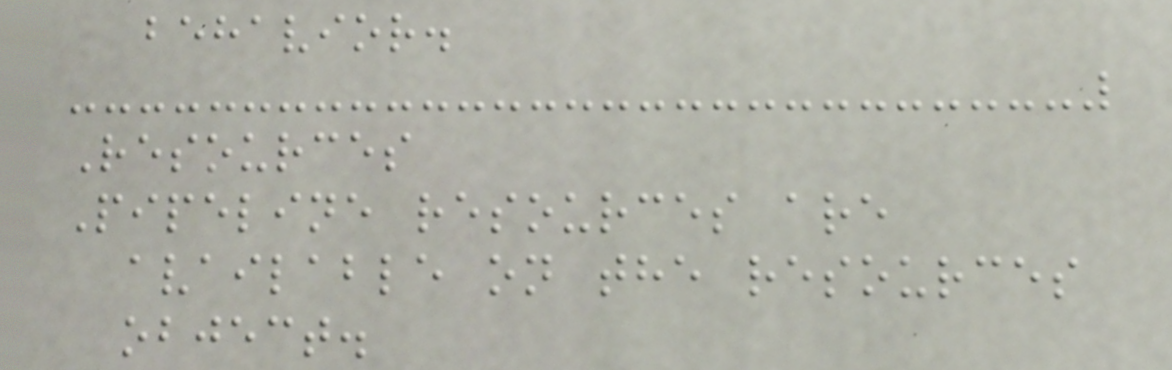behavior.
Resources
Pipeline resources are
available on the resources
object.
